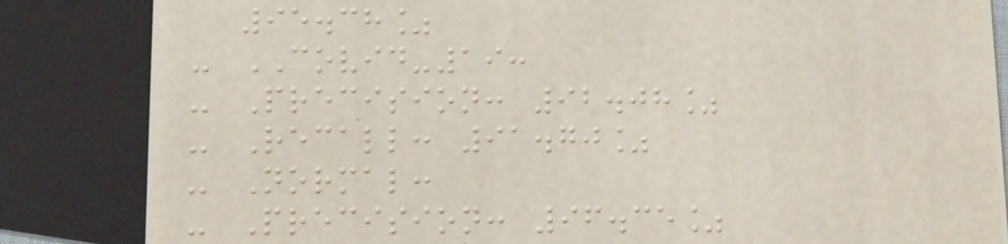95.38%
- COVID-19:
- Precision: 92.08%
- Recall: 91.70%
- Normal:
- Precision: 96.35%
